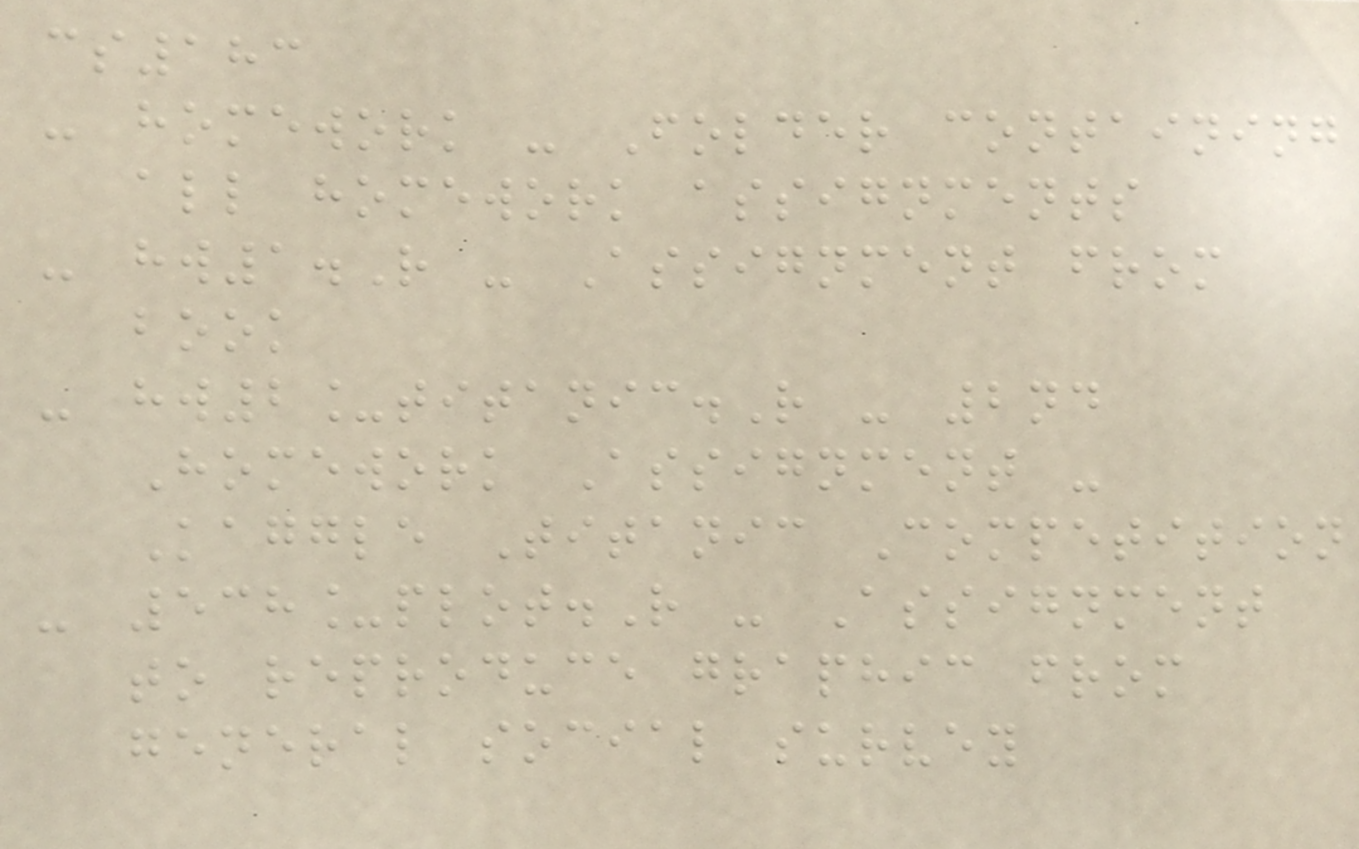cs183
- homework - Folder containing
all homework assignments
- hw1.R - Assignment from
book
- hw2_titanic.R - 2nd
Homework Assignment -
Kaggle Titanic Competition
- 538_plot.R - Assignment
to reproduce graphic from
general social survey
